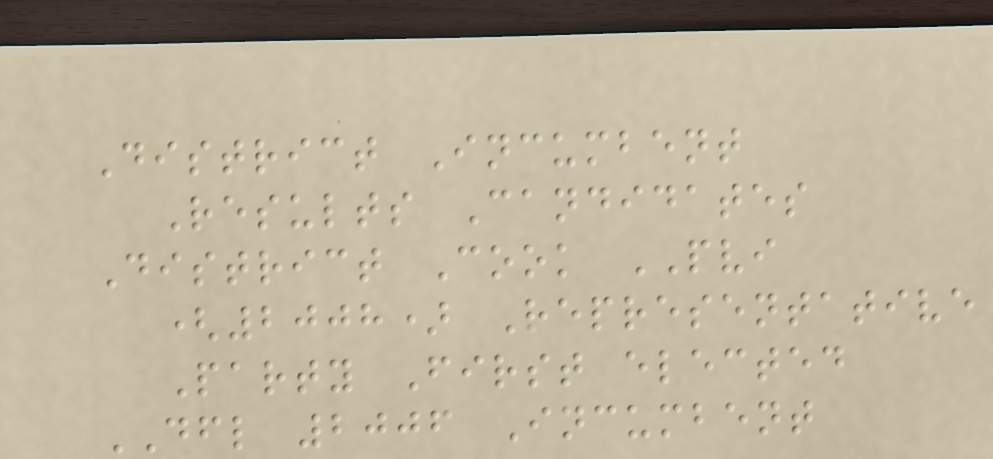District Incumbent
Results Candidates
District Cook PVI
(2008) Representative
Party First elected
DFL 2006 Incumbent
